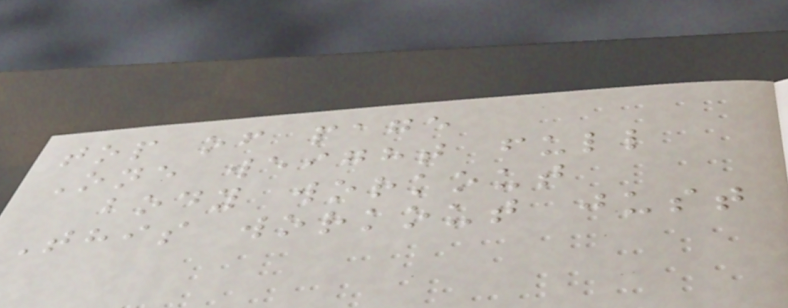top of page
One weight full
body workout
This workout just
